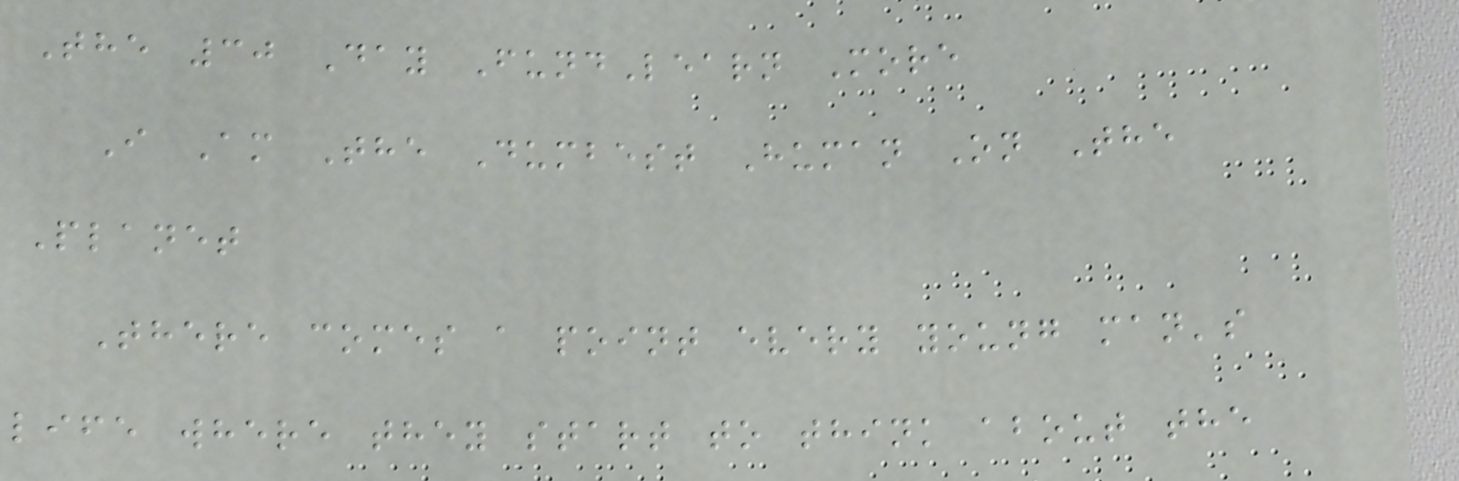The 30 Day FundLearn More
I Am The Dumbest Human On The
Planet
There comes a point every young man's
life where they start to think about the
